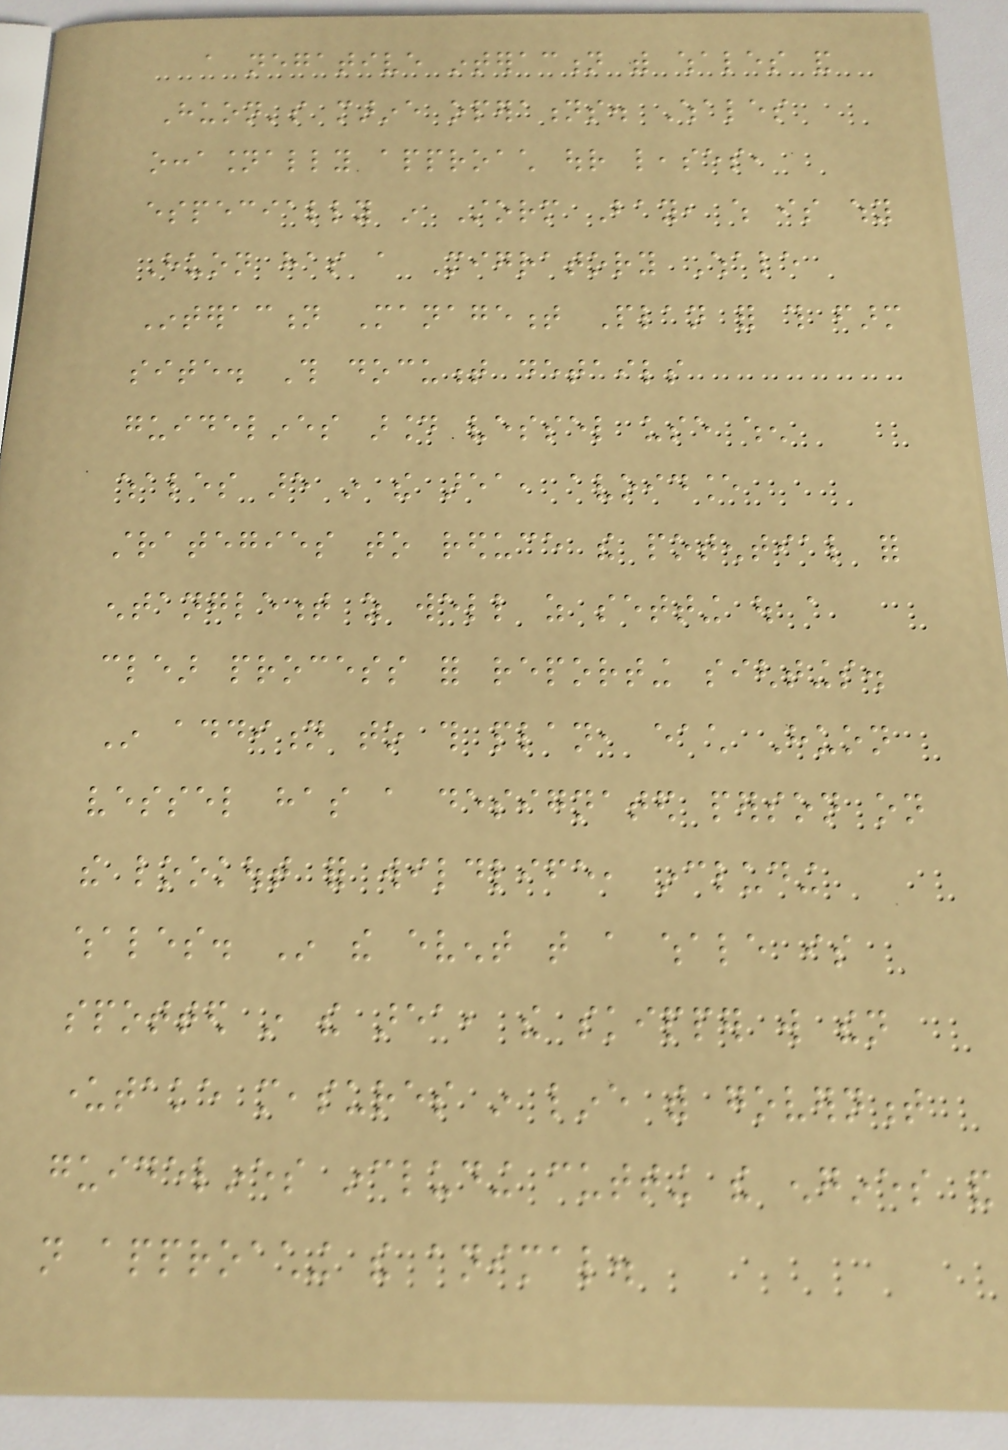a negative interaction with whales and
Huon's marine operations. Whales
occasionally approach our leases,
especially in Storm Bay, which is why
Huon has a Migratory Whale
Interaction Management Plan for this farm
site. This document details
guidelines around vessel use when
whales are in the area, avoidance
strategies to reduce the potential for
entanglement as well as setting out a
clear process for reporting sightings.
In addition to this plan, each Huon
vessel has a designated person on
the lookout for wildlife, including
whales. In the event that a whale is
spotted in the area, the skipper will then
undertake measures in line with government
guidelines including cutting the engines and
not approaching the animal.
